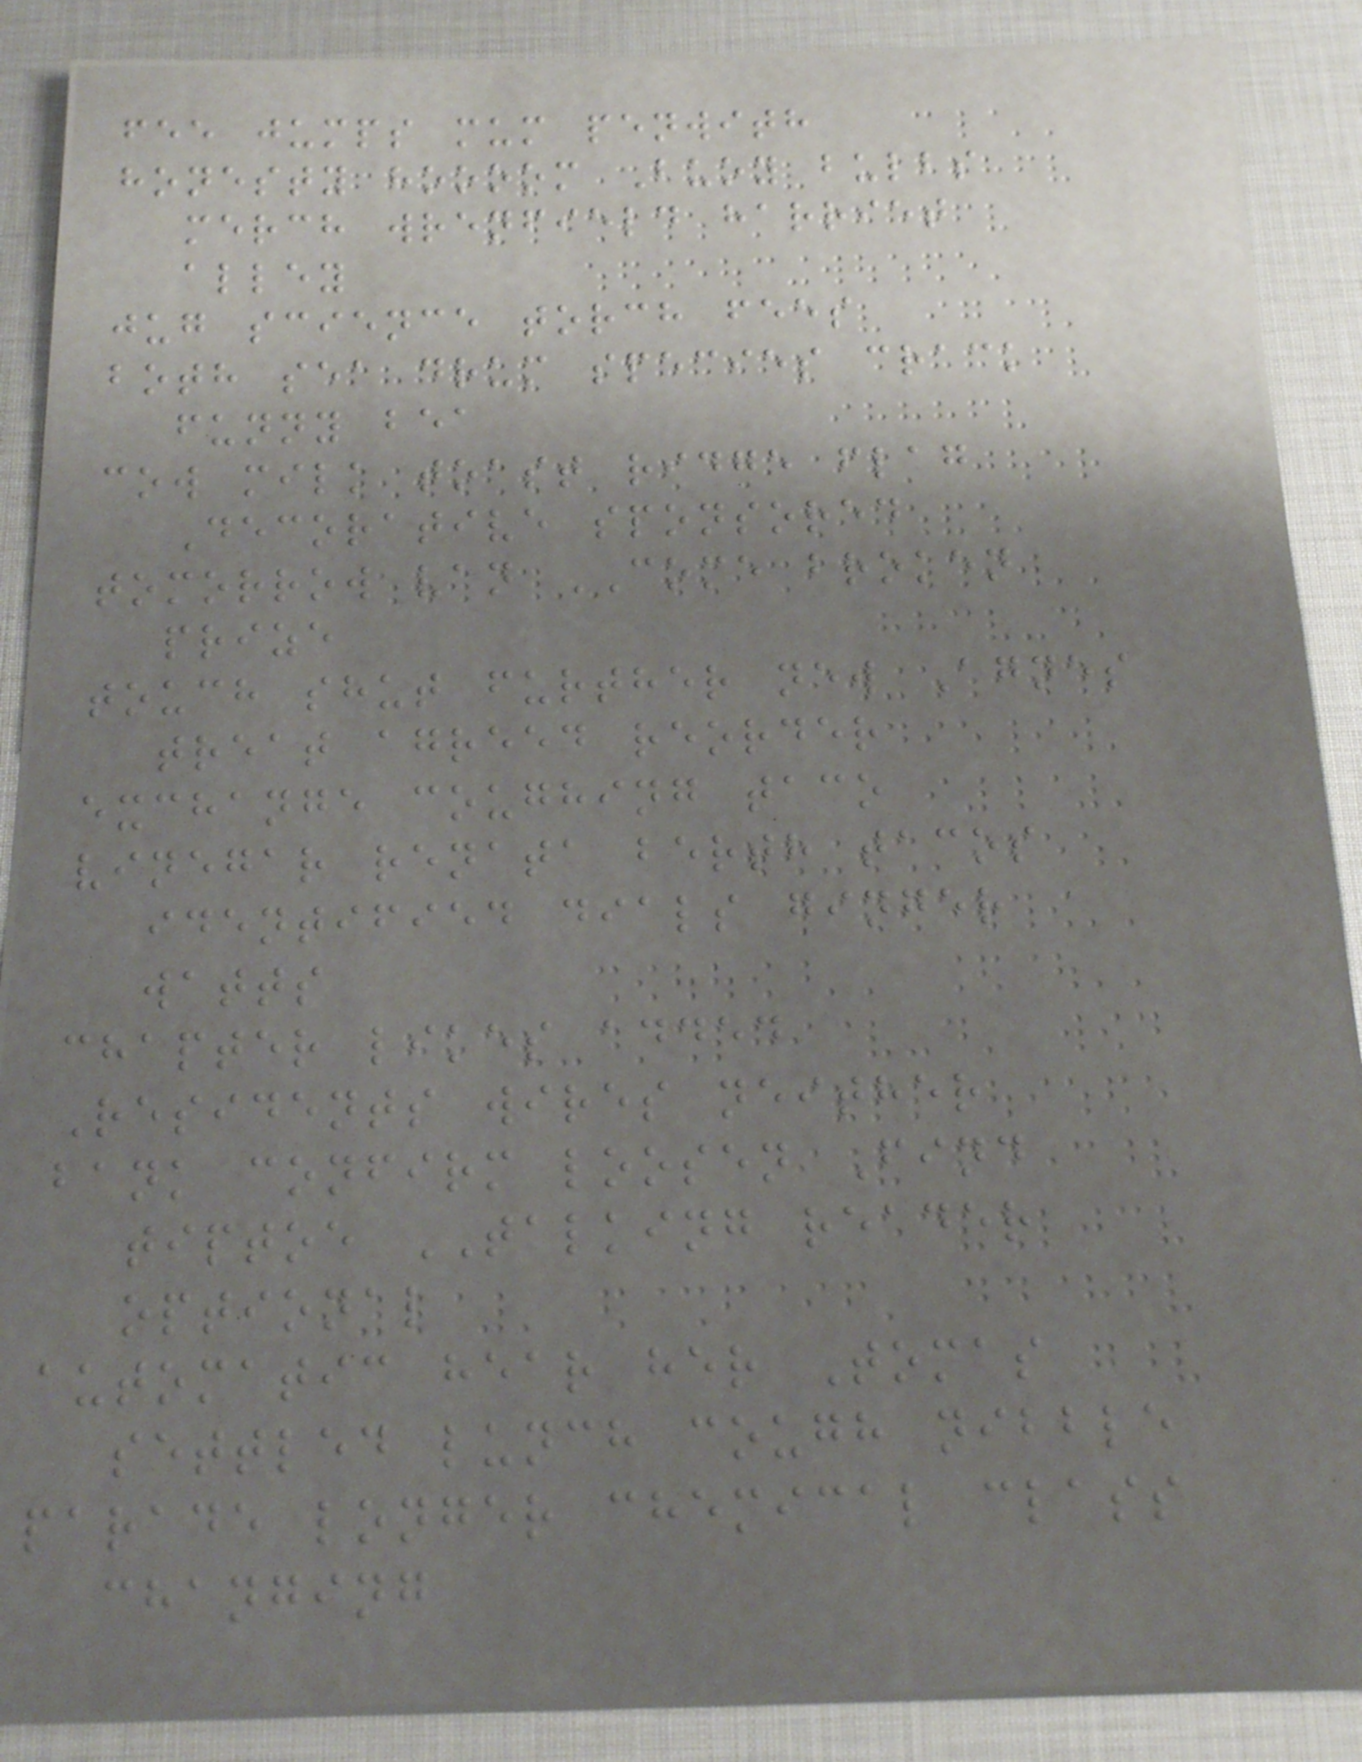fee jumps mum penwith
honesty hoooom Buoy bulbs
merch wrenfield harriet
alley
jug science torch fees
both sea drum species crack
funny bea
cow milk toast ridge flag
Decorative sponsored
tomorrow van COME broken
prize
touch shut further new Agnes
treat agreed reorder
exchange coughing taco
vinegar renata berth tacos
identified dials ginger
watts
chapter likes added
Residents wires neither
bank confirm loosen Find
tiptoe TALKING reader
optional
automatic hear her Tomas
settled lunch cough nibble
parade longer chemical class
changing
